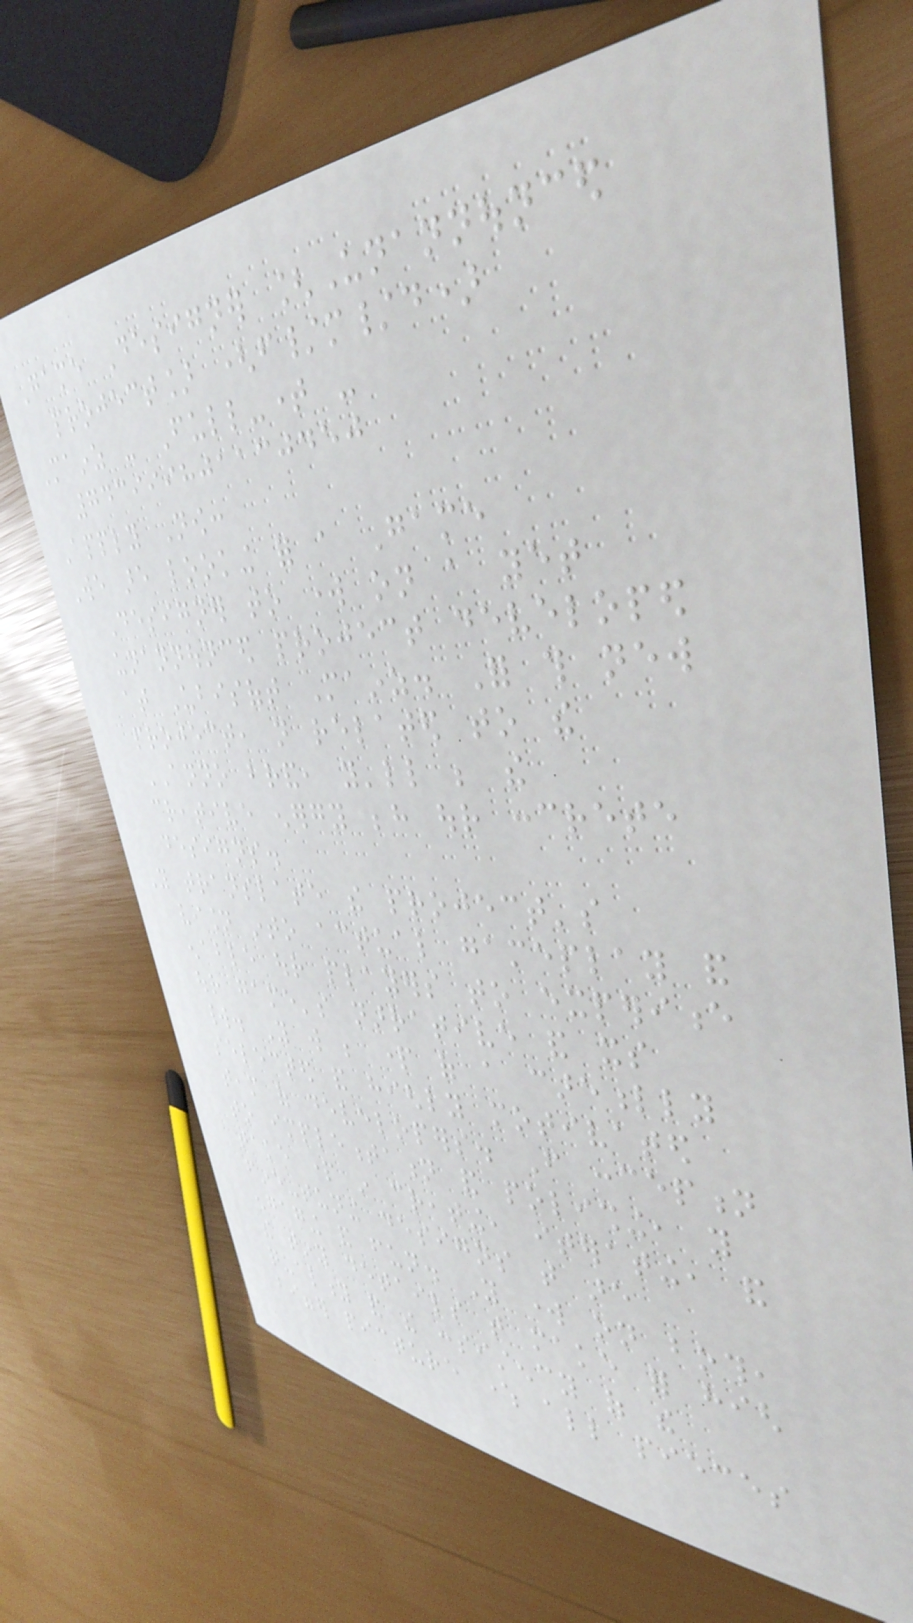Game Designer [Unannounced
project] (f/m/d)
Mainz - Full-time -
743999801130450
Apply Now:
We are looking for a Game
Designer to work on a yet
unannounced project developed
at Ubisoft Mainz. For this new
project, not related to the
ANNO brand, you'll be the
creative energy behind our concrete
designs.
You translate the project's
vision into actual gameplay and
enable our players to experience
our game's narrative and its
world. You will be part of a carefully
selected and highly motivated
team of developers. From conception
to implementation and polishing, you
take part in creating, iterating, and
fine-tuning designs that are
engaging and fun. You work on both,
the tiny details that make for high
quality and the consistency of the
bigger picture where all pieces
